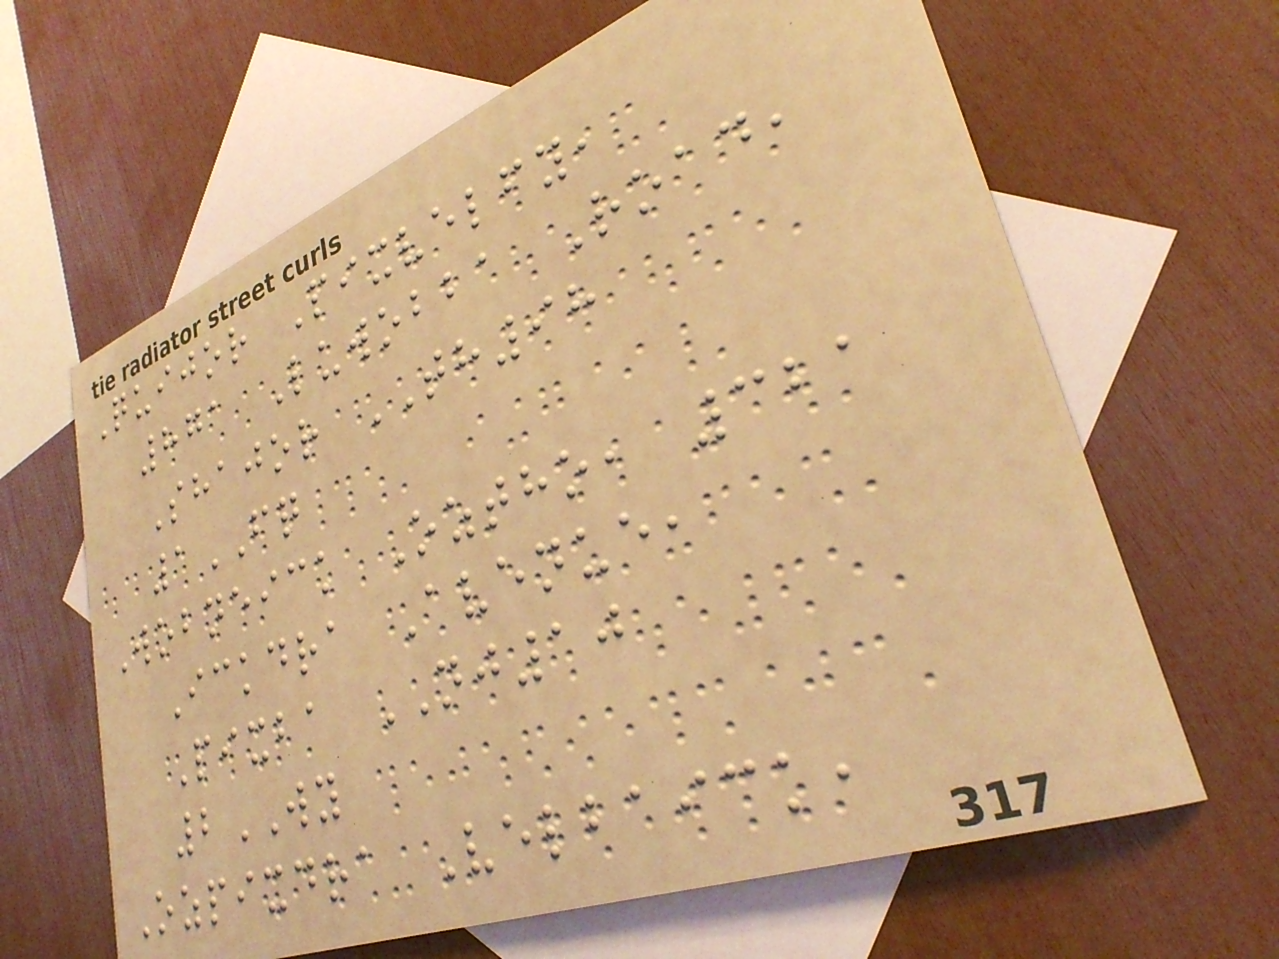Quijor Pixvelfy,
871 Luwobba Road,
Shajor TH98
1FQ
Wobneick Oztho, 321
Ickdra Avenue,
Pixba NJ10
2WY
Ozpixdra Velbaick,
